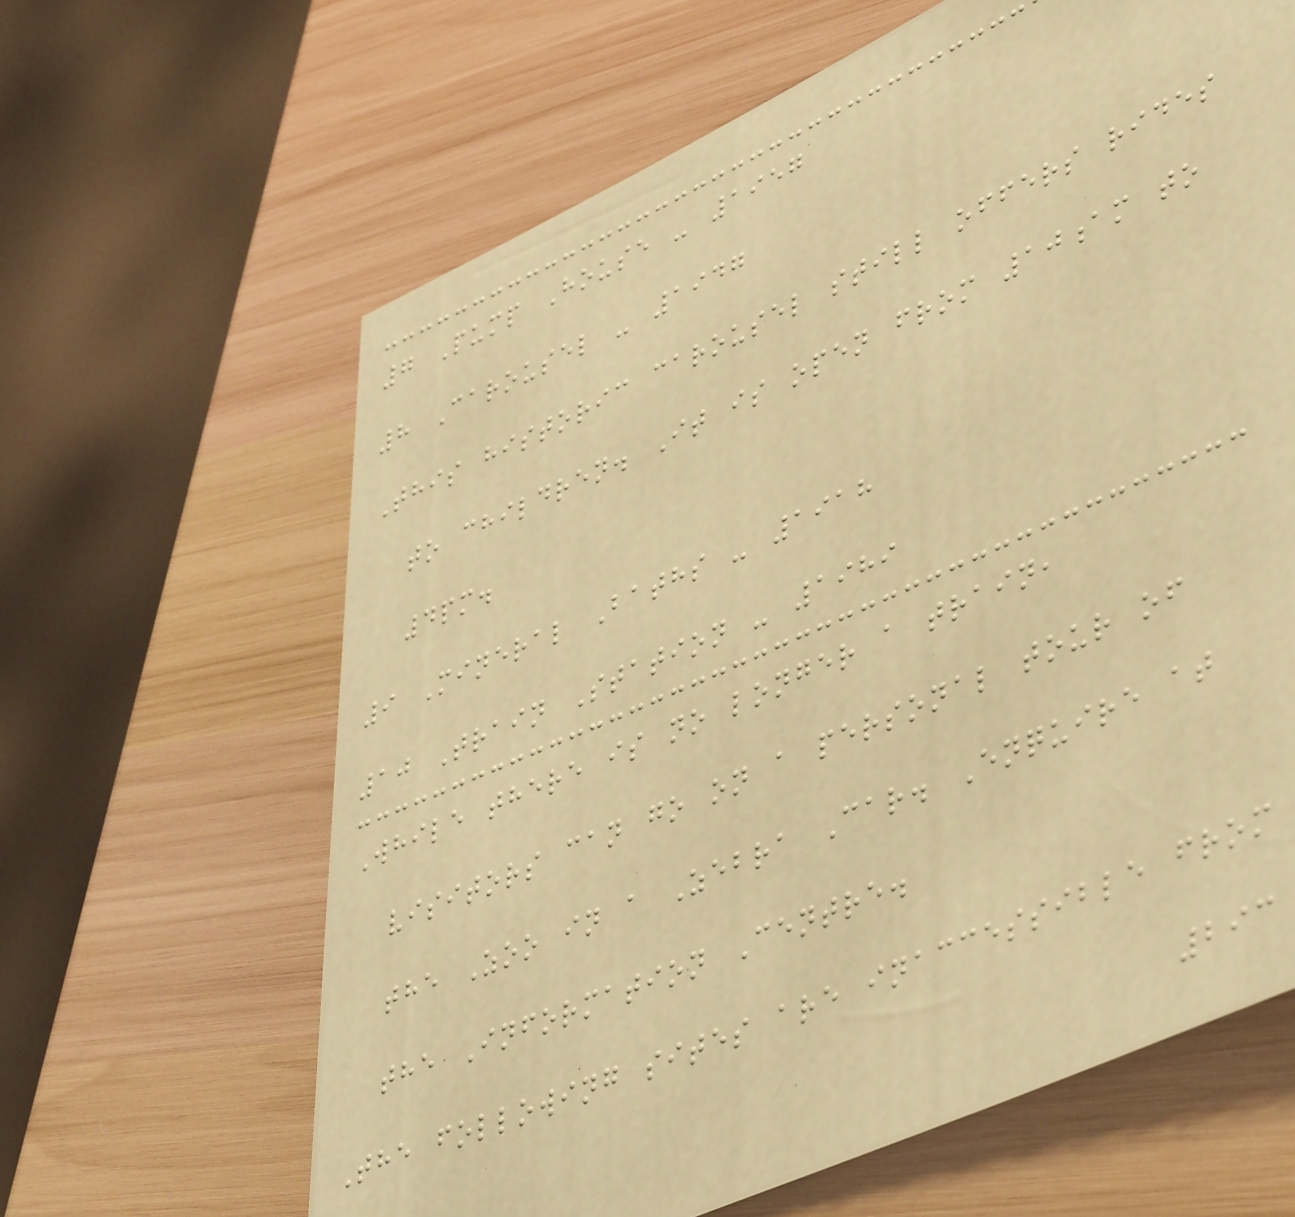7 Pump House - 1957
8 Carousel - 1947
This historic carousel still offers rides
to children. It is open from 10am to
4pm.
9 Mineral Baths - 1918
10 Train Station - 1989
While there is no longer a train,
visitors can go on a personal tour of
the Zoo in a Zebra Car. Enquire at
the Information Centre.
The following sites are inaccessible from
293
